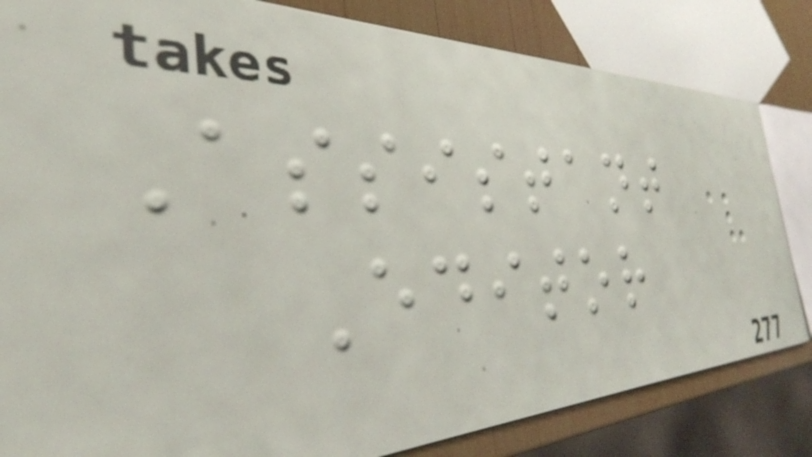Assistant
Editor
